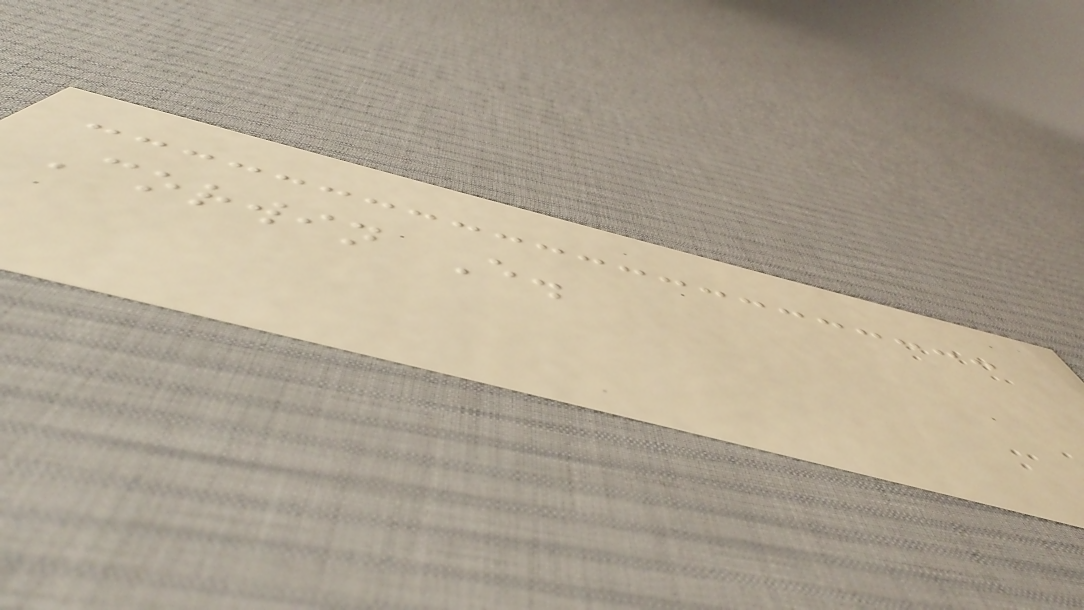Corwin E.
